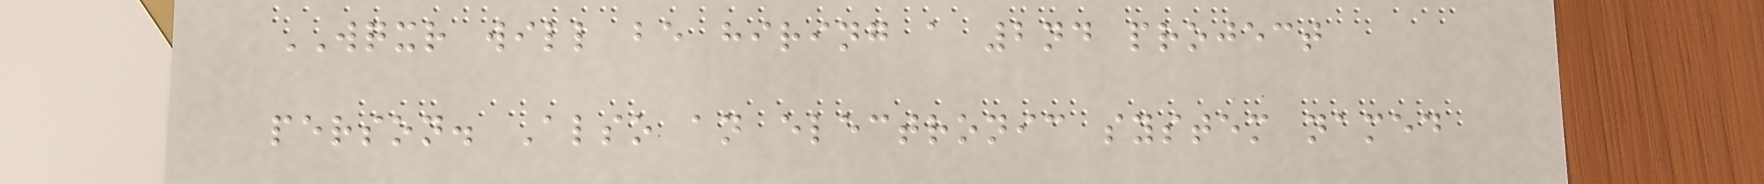WQXR will be hiring a 2nd project
person. Also an electronic system named
